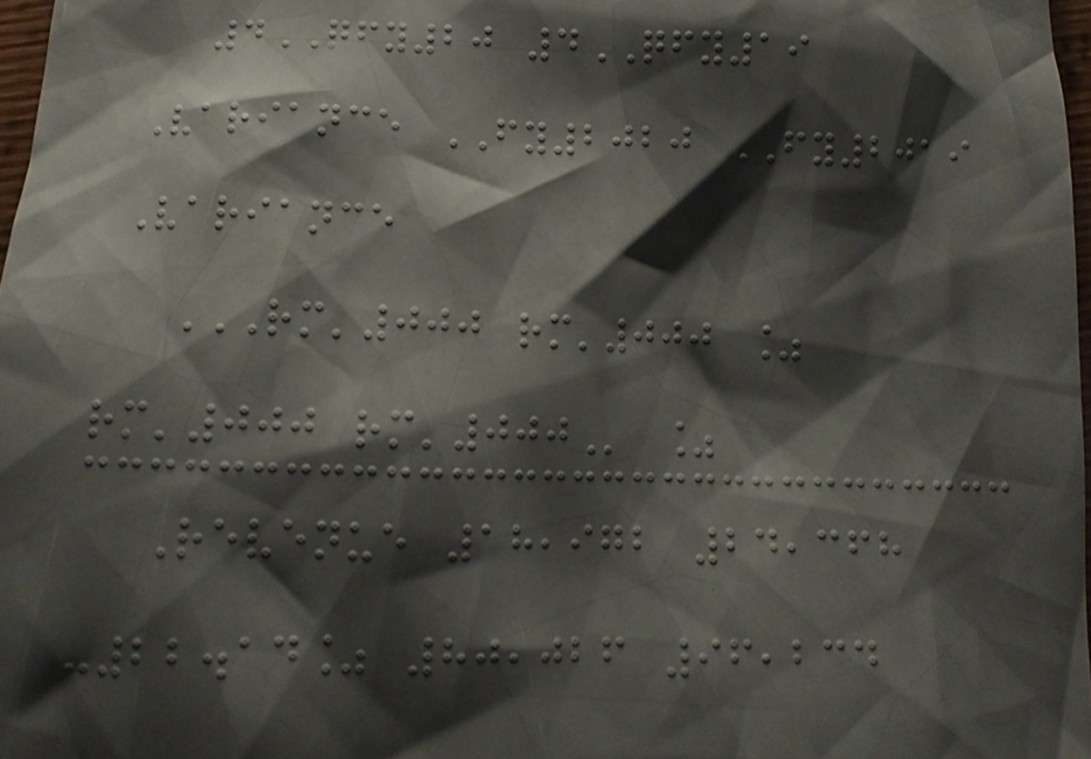4QFY20 4QFY19
Variance FY2020 FY2019
Variance
RM'000 RM'000 %
RM'000 RM'000 %
Revenue 18,972 24,368
-22.14% 80,026 96,234
